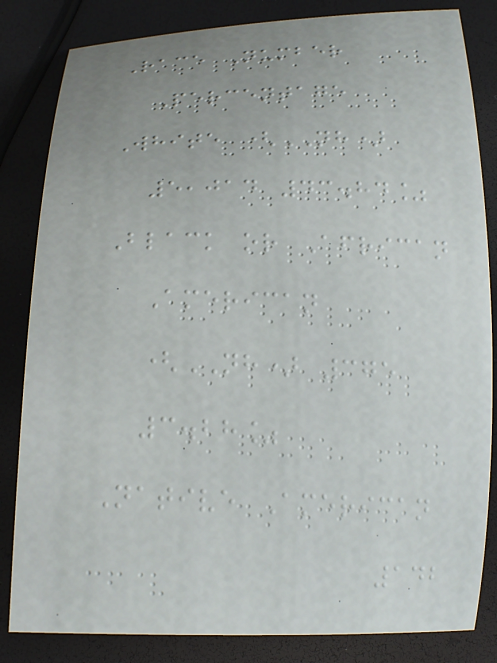Race Number
Percentage
White (NH)
5,014 43.84%
Black or African
American
(NH) 375
3.28%
Native American
142
